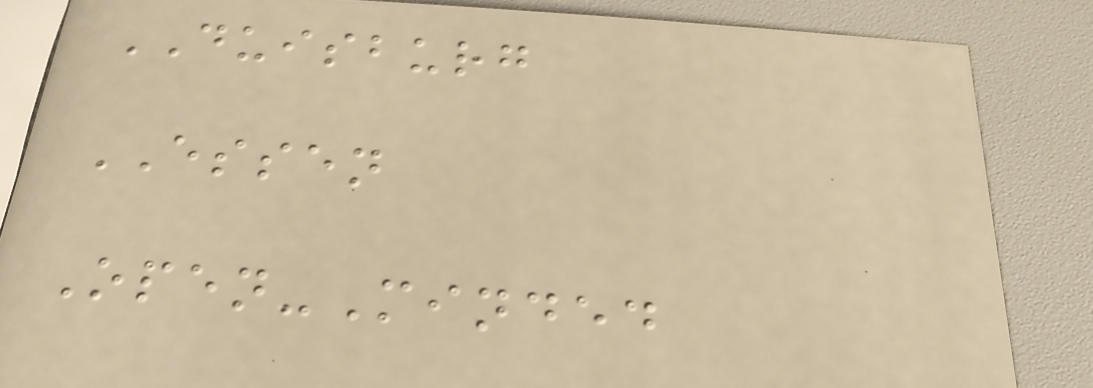DUISBURG
ESSEN
Open-Minded
